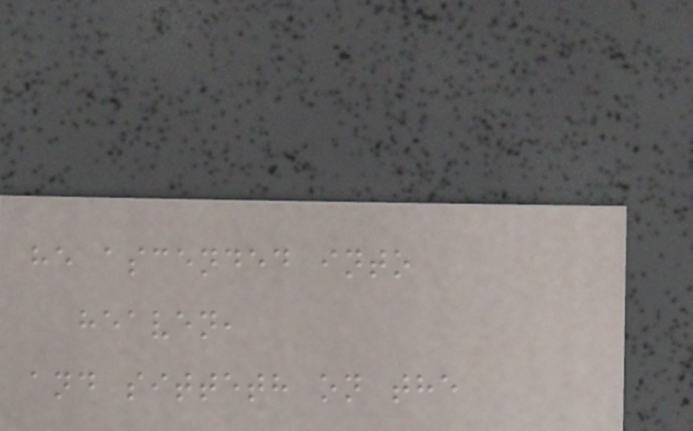he ascended into
heaven,
and sitteth on the
